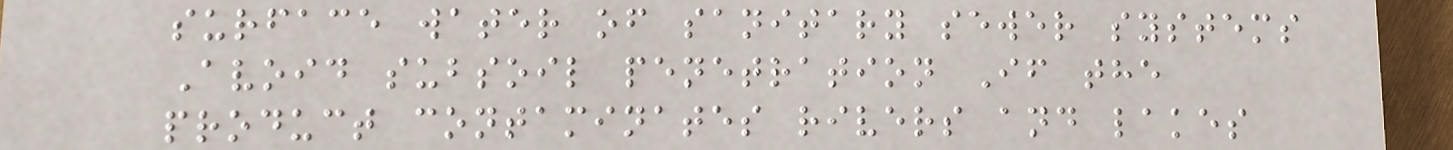surface water of sanitary sewer systems
Avoid subsoil penetration If the
product contaminates rivers and lakes
